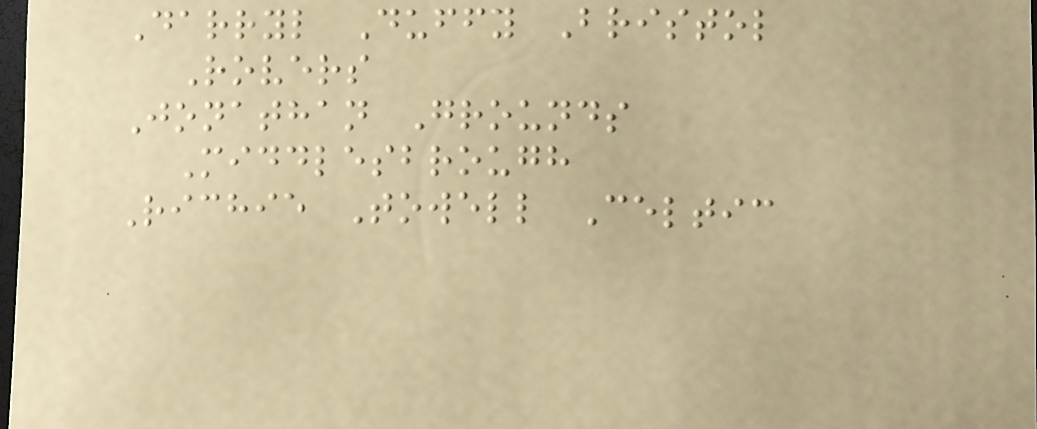Darryl Duffy Bristol
Rovers
Jonathan Grounds
Middlesbrough
Richie Towell Celtic
